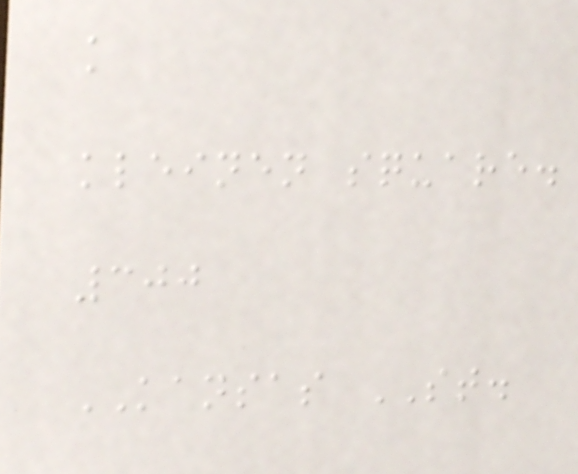k
kleinen square.
300
KANSAS ST.
